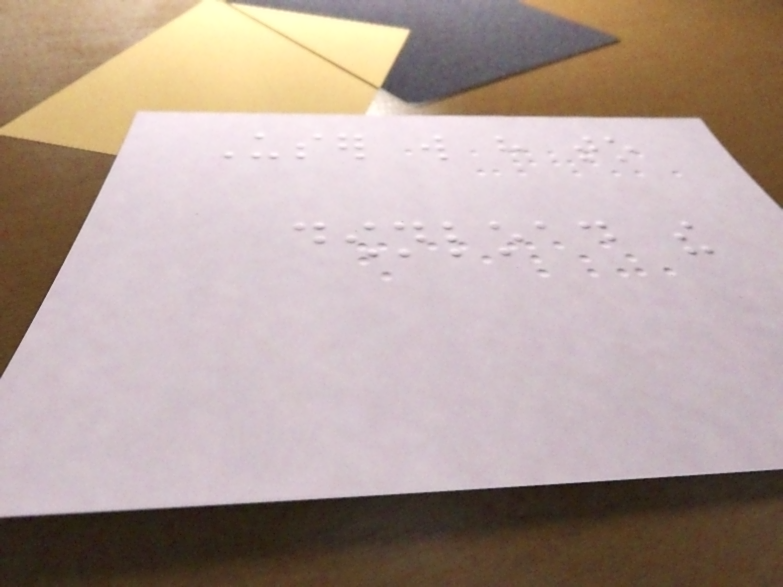User will have to
download the
